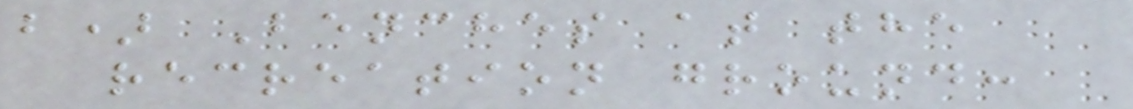b) Benches at the
recreation ground:
